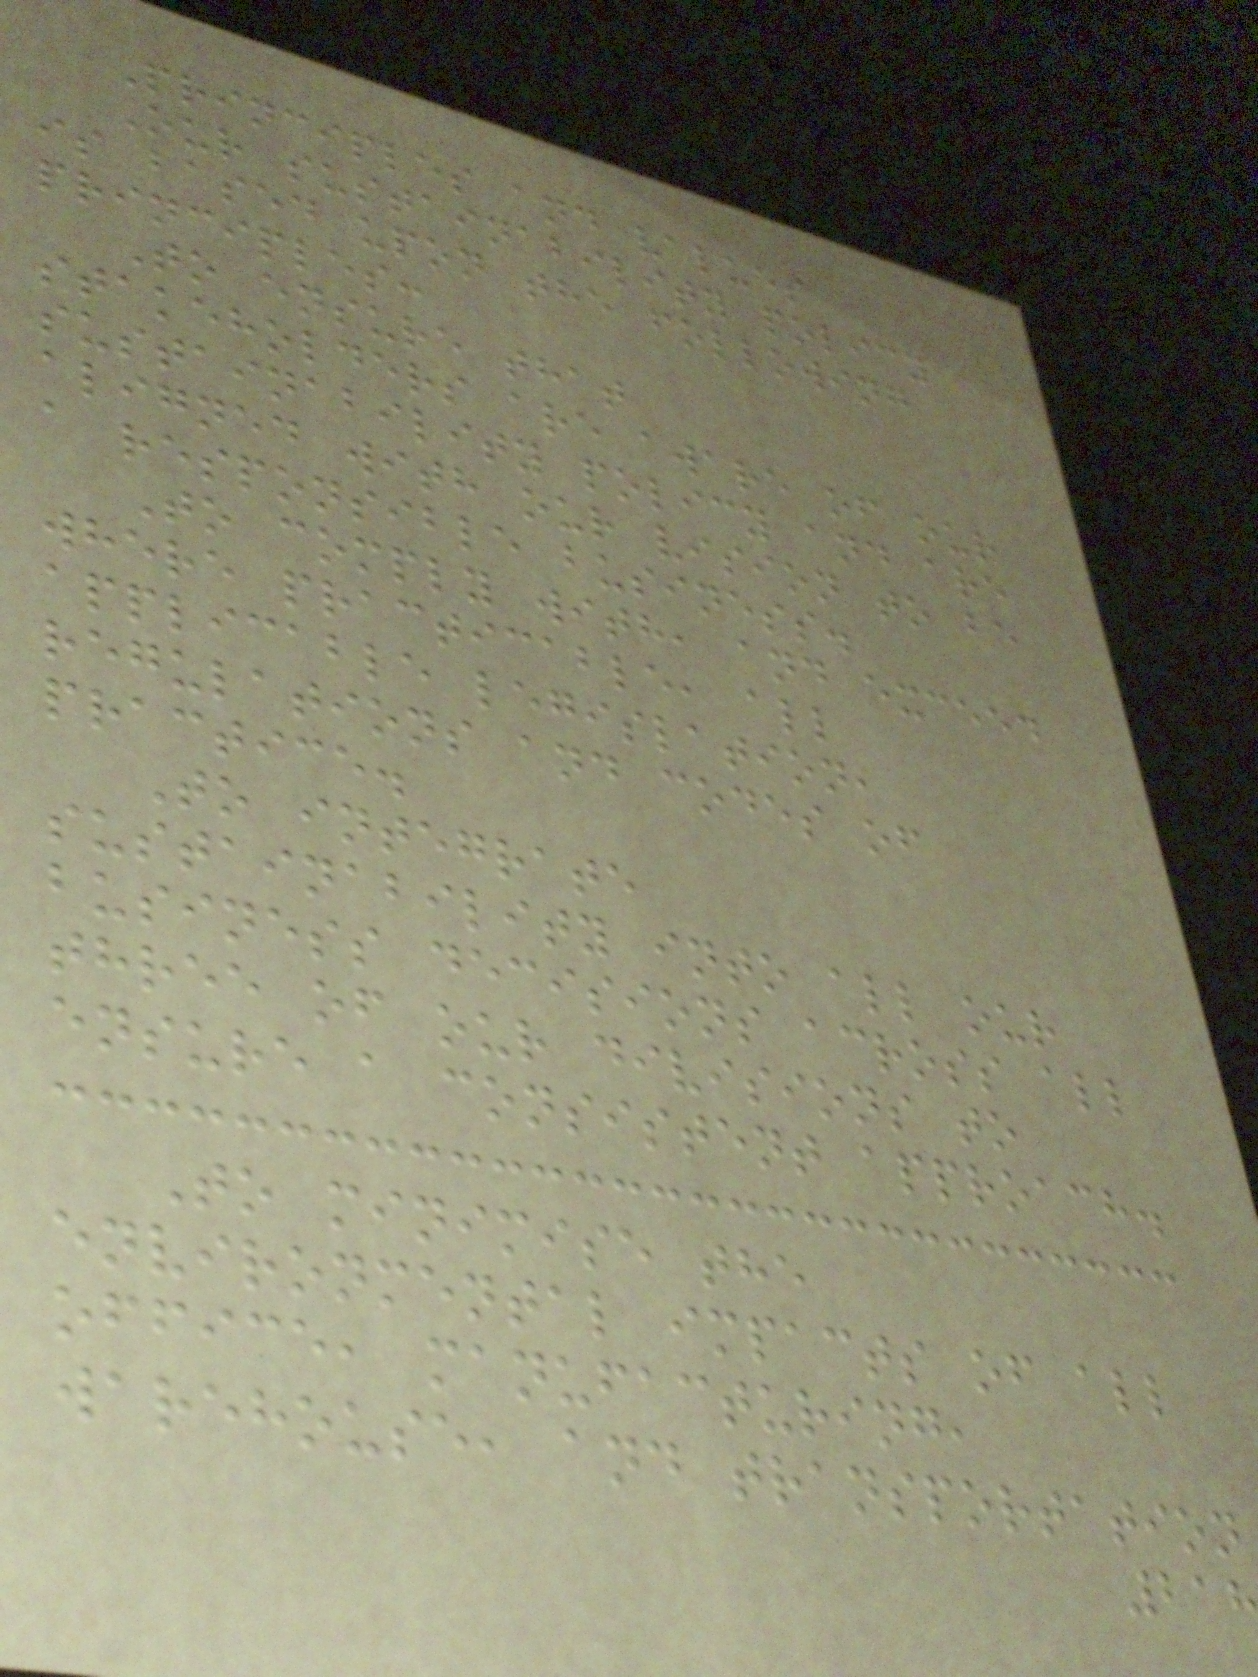Principles and values
Our sustainability policy
is based upon the following
principles:
To ensure that
stakeholders are aware of our
sustainability policy and are
aligned with our vision to be
a responsible business.
To comply with, and exceed
where practicable, all
applicable legislation,
regulations and codes of
practice.
To integrate
sustainability into all our
business decisions across all
three of our divisions to
ensure a consistent approach.
To minimise the
environmental impacts of all
office, manufacturing,
warehouse, and transportation
